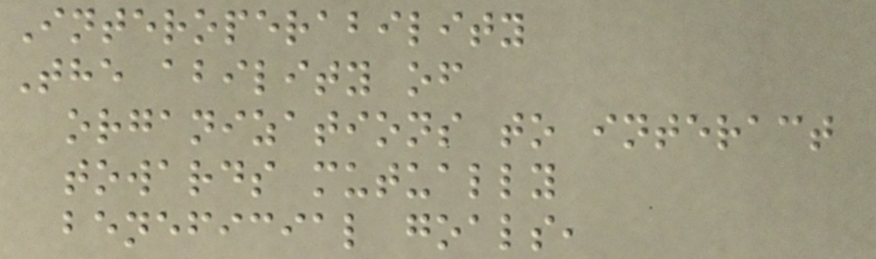Interoperability
The ability of
organizations to interact
towards mutually
beneficial goals,
